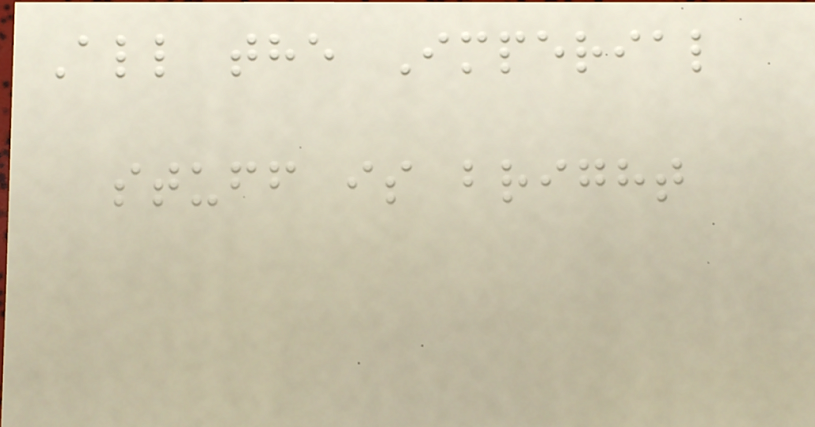All the Imperial
stuff is bright
